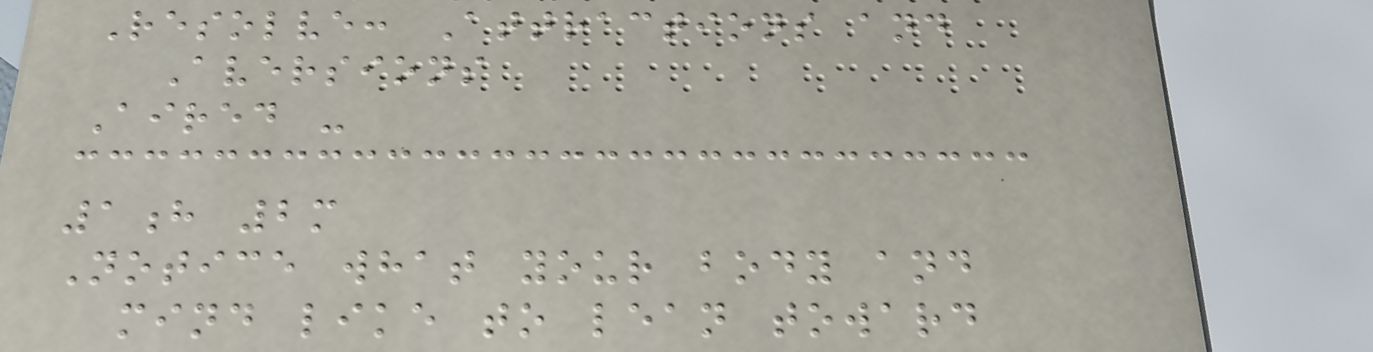Resolve: Attractions and
Aversions
Aired -
1h 2m
Notice what your body and
mind like to lean toward
